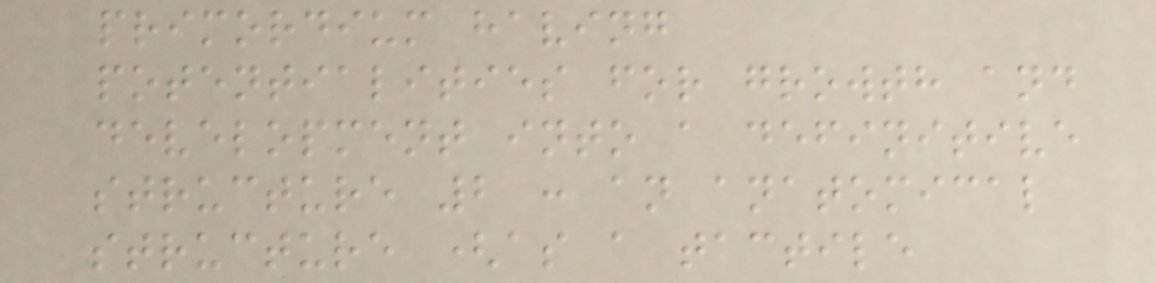primordium having
potentialities for growth and
development into a definitive
structure 2 : an anatomical
structure (as a tactile
